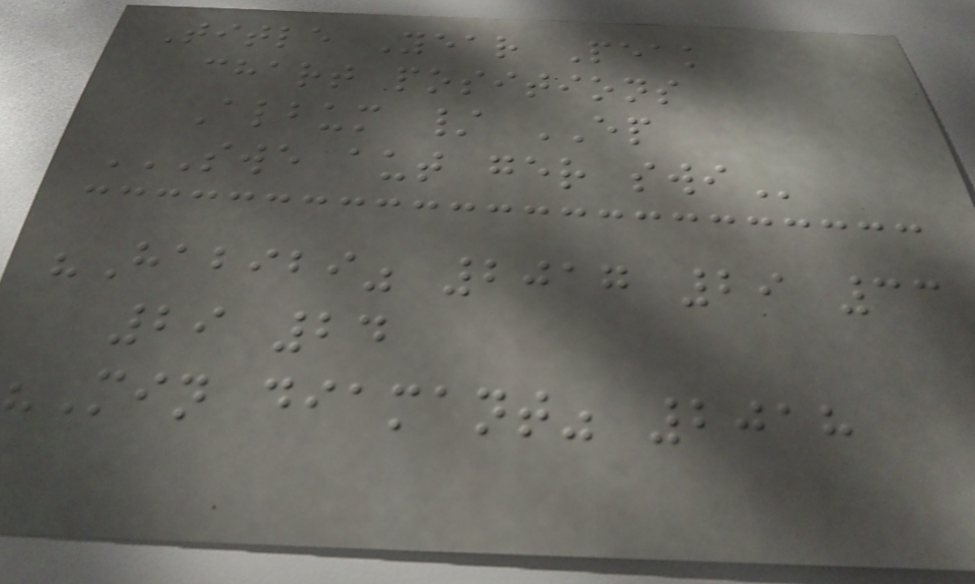Title Year Peak
chart positions
Album / EP
SWE AUT GER SWI
"Habibi" 2017 29 33
29 24
"Min diamant" 2018
